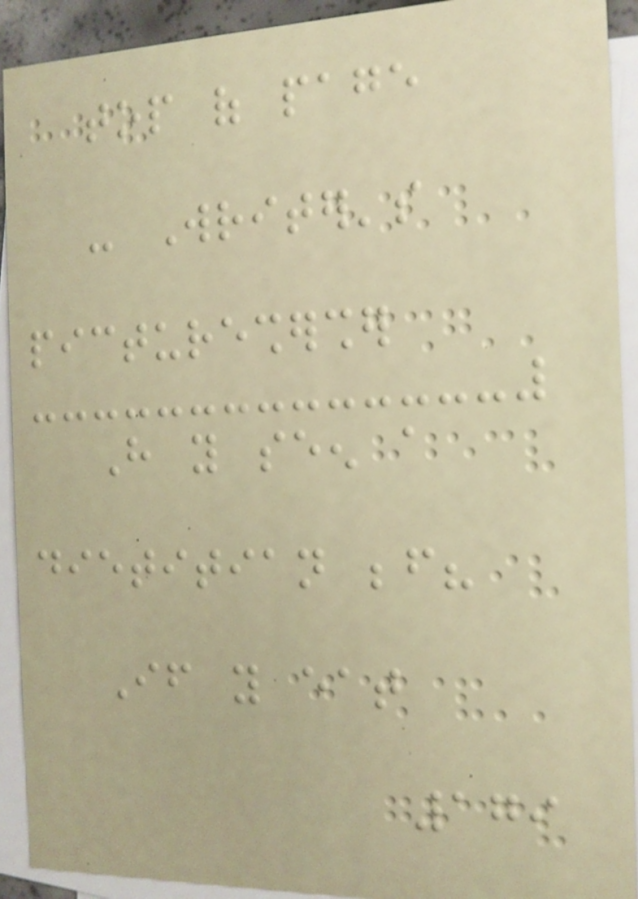top of page
- Writer's
pictureshersher
Have you seen a
dietitian before?
If you eat
179
